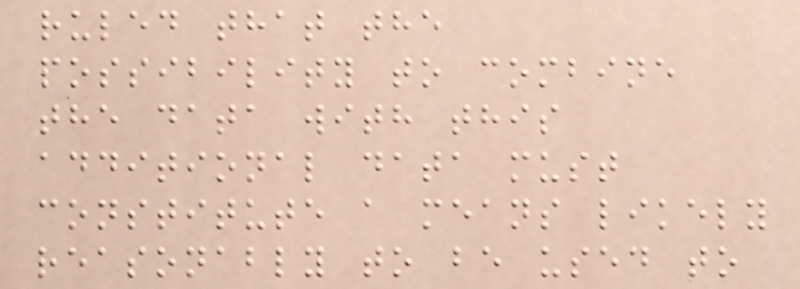ruled that the
possibility to combine
the data with this
additional data must
constitute a means likely
reasonably to be used to
